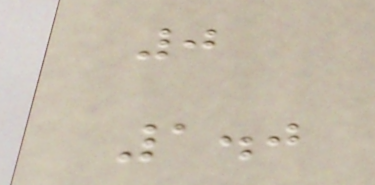0
1.0
